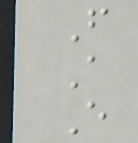F
A
E
